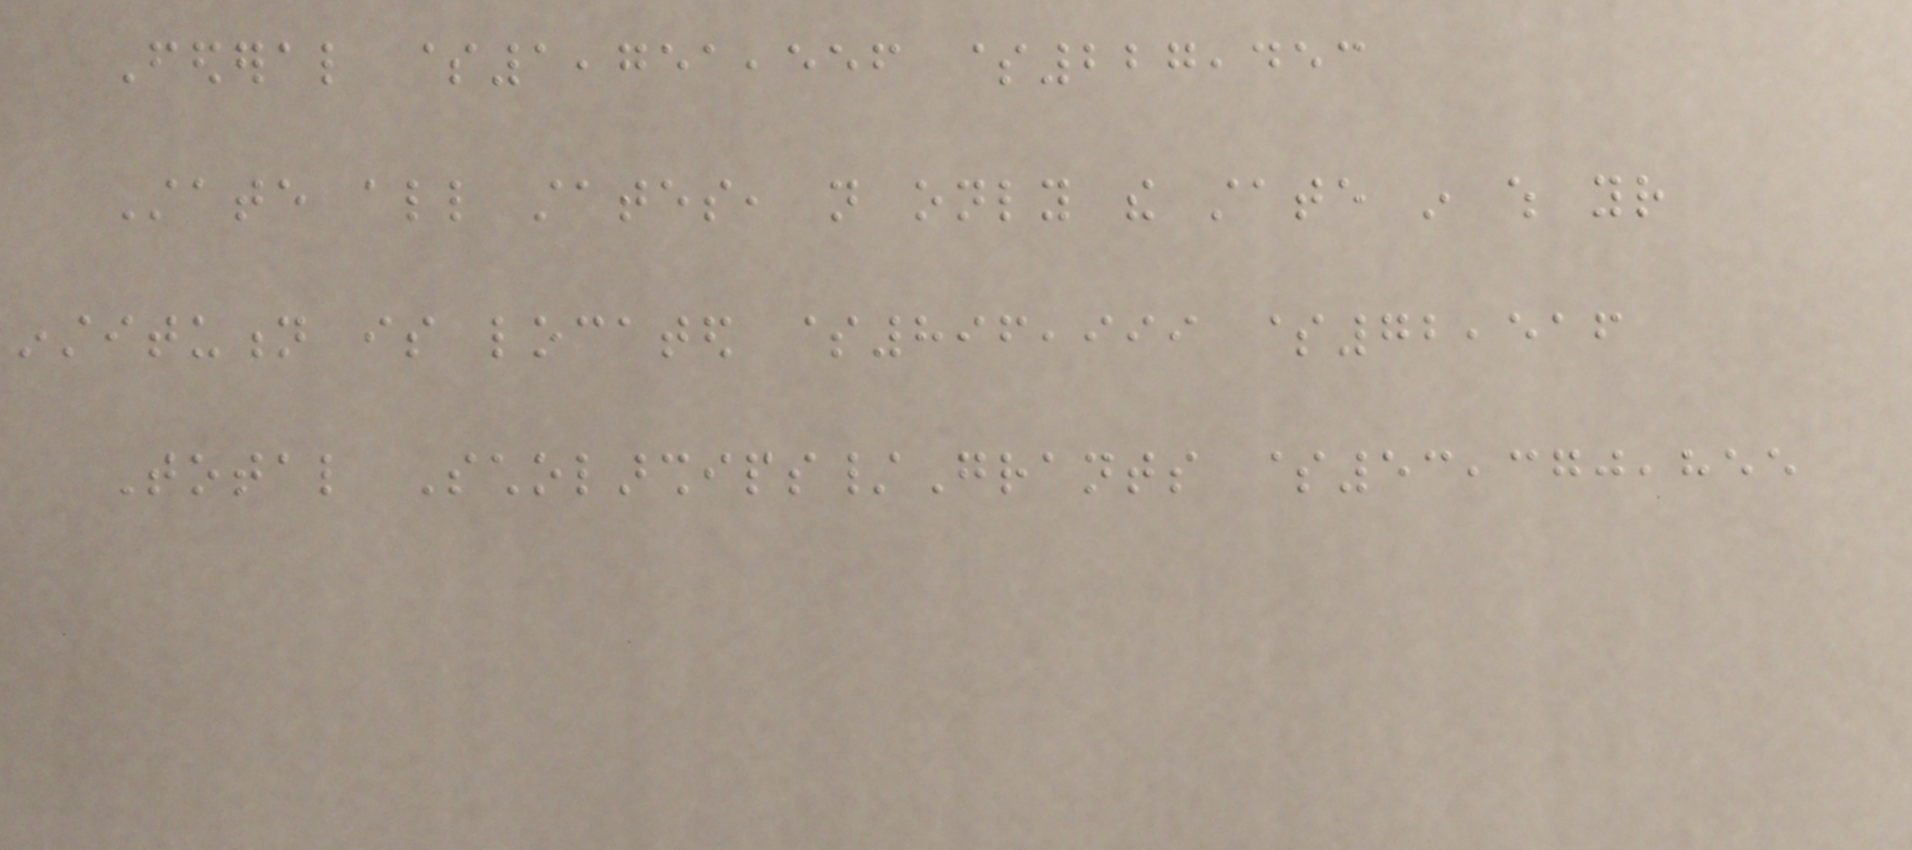Federal $1,751,556 $227,453
State all states, not only the state in which your
institution is located $896,999 $72,516
Total Scholarships/Grants $53,370,855
